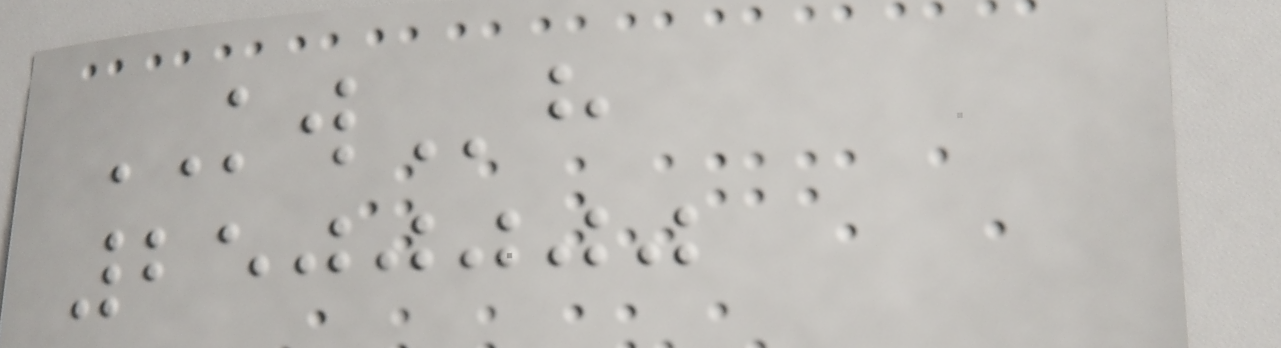KWh
2500000
